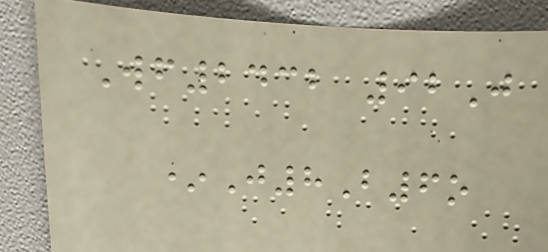Wf2432 92J
*J8B6o
